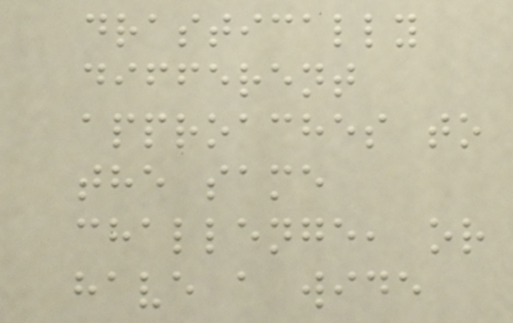drastically
different
approaches to
the same
challenge, or
have a wide
